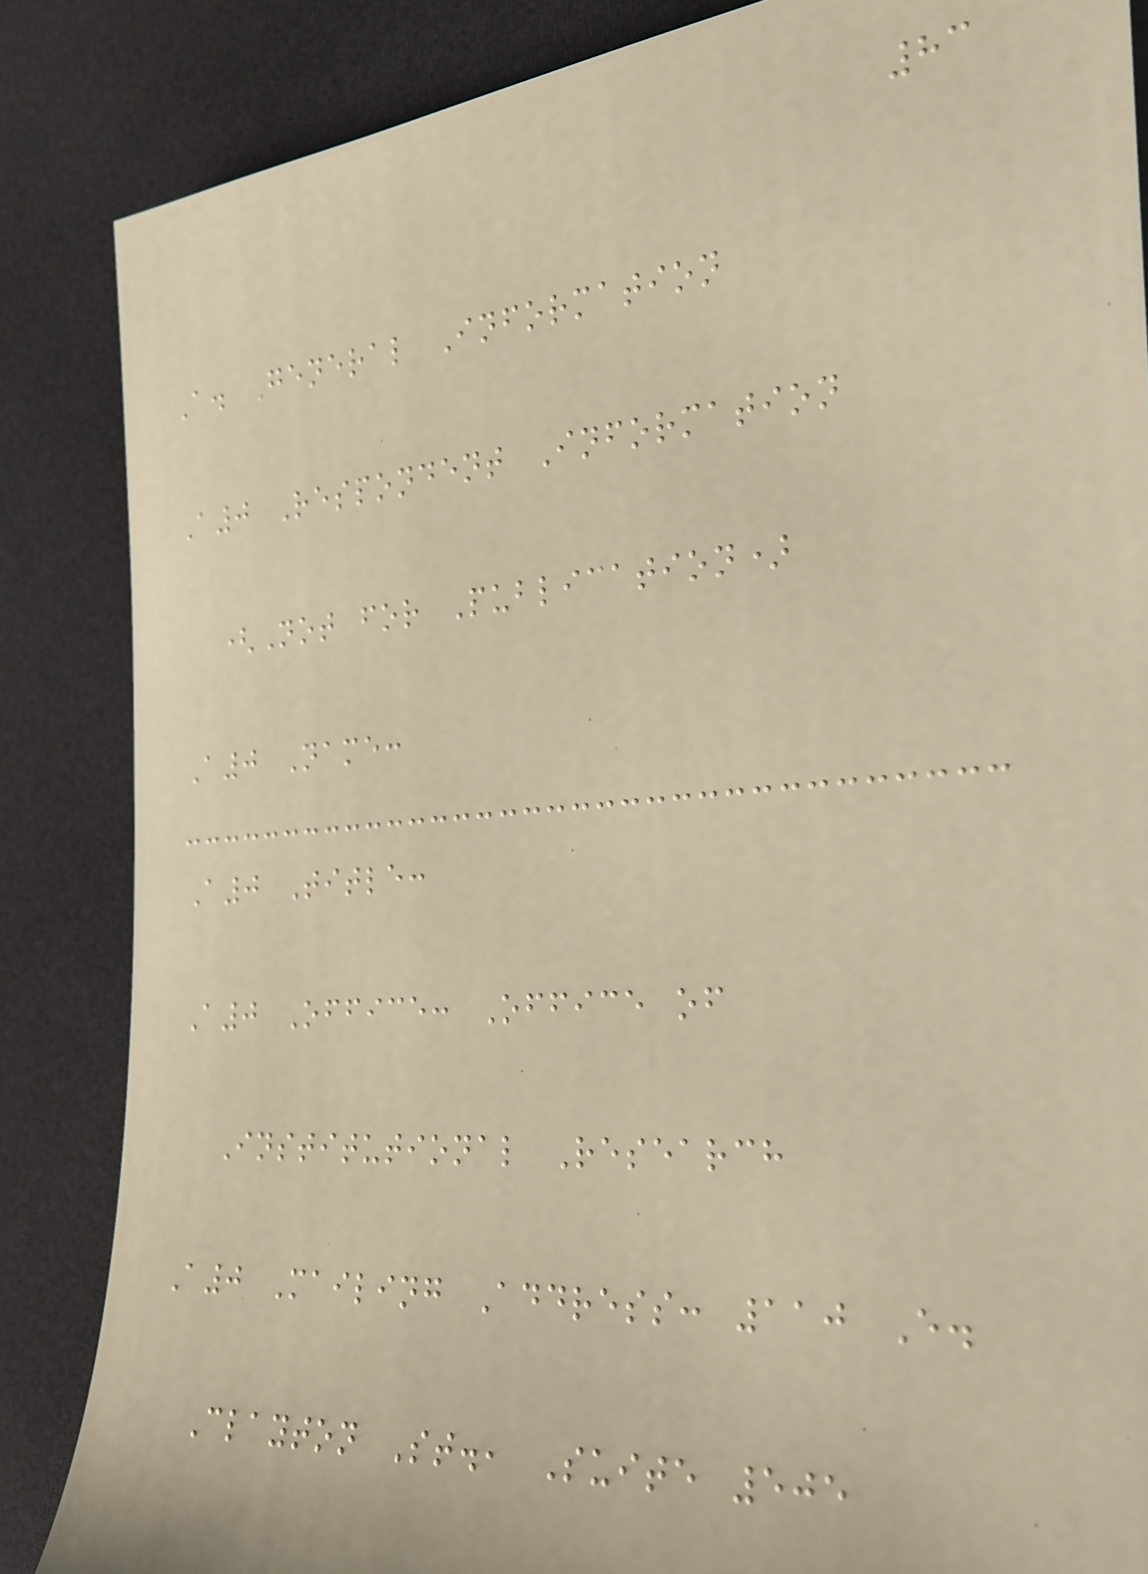83
A. General Information
A0 Respondent Information
(Not for Publication)
A0 Name:
A0 Title:
A0 Office: Office of
Institutional Research
A0 Mailing Address: 110 E.
Clayton St., Suite 505
